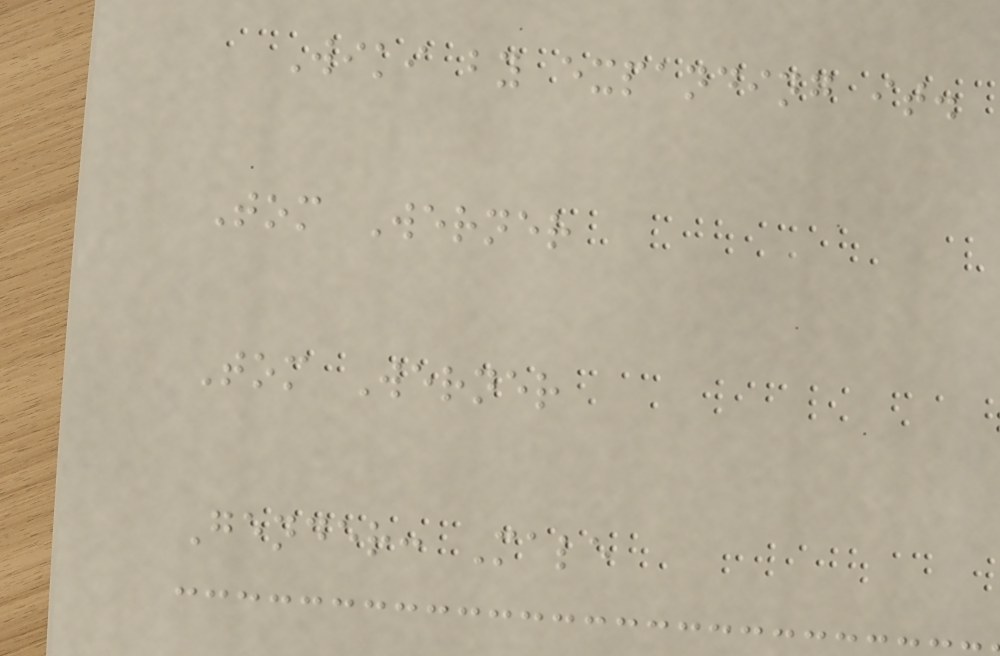Wiki by expanding it.
Tom Werner
Tom Werner
Gender: Male
